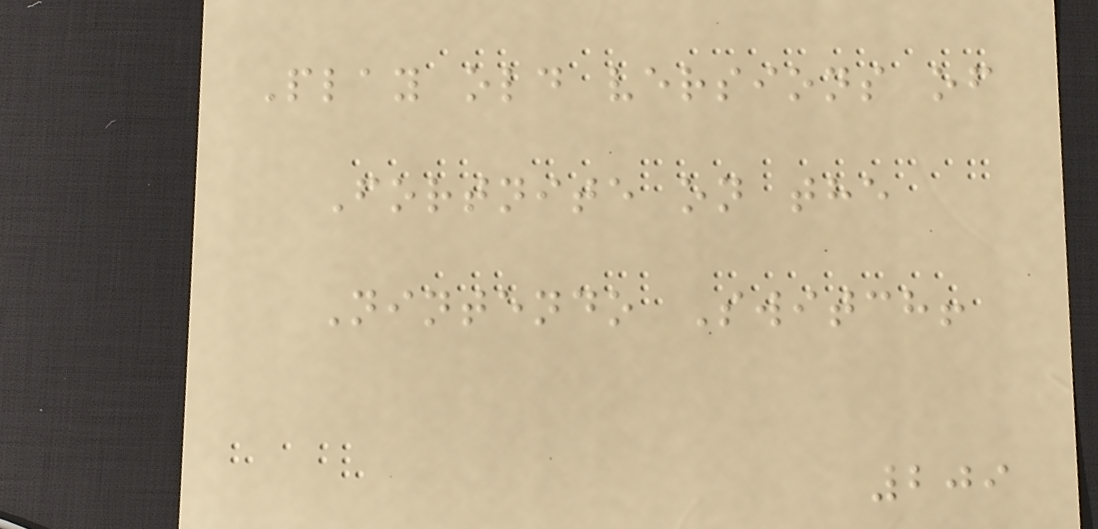Play old versions of
Fortnite on the
Nintendo Switch!
209
